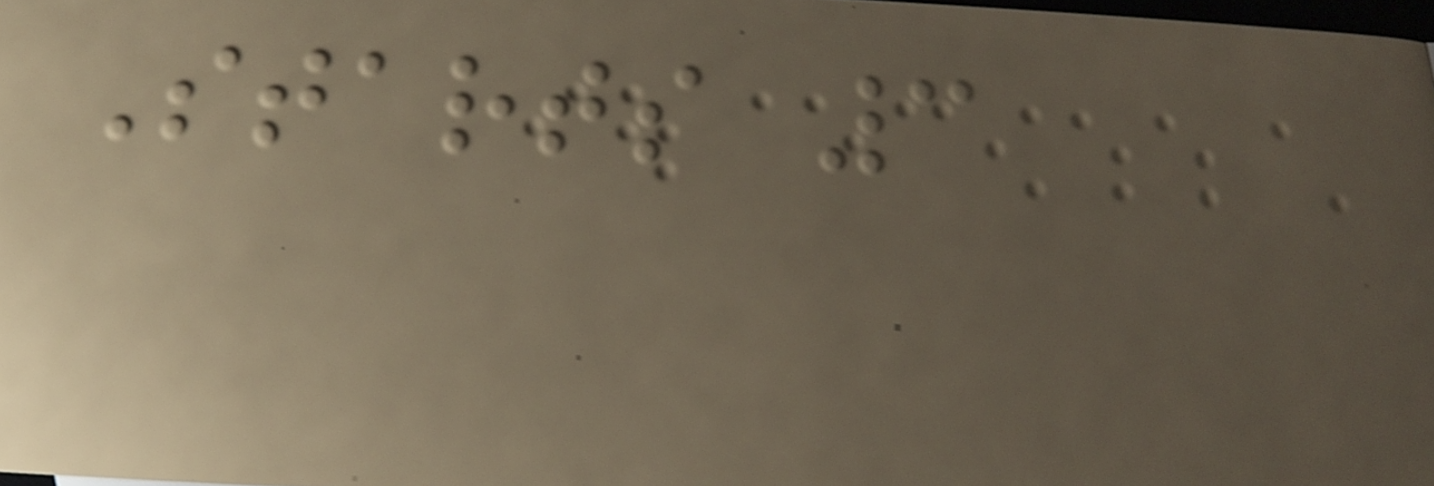Starts 3
